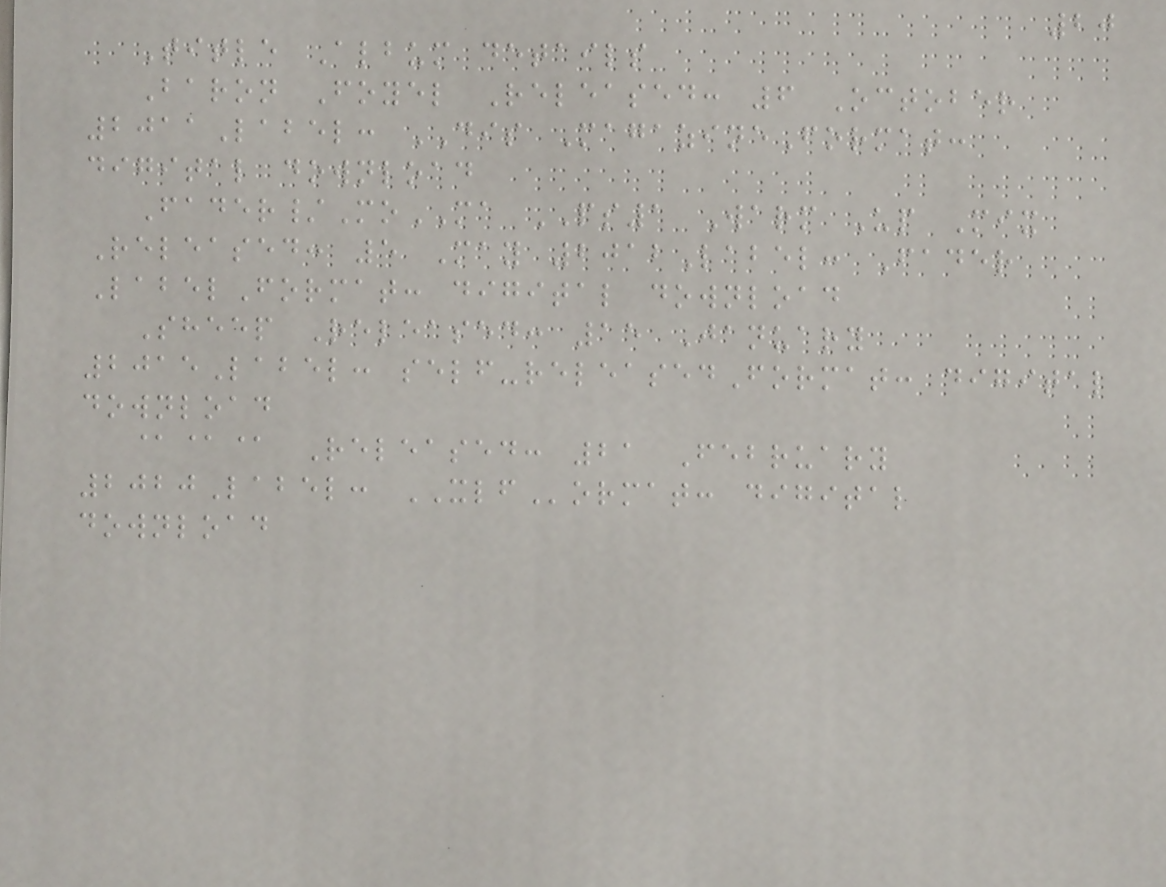20
Title Album details
Baron Foyel Released: 6 October
2011Label: DIS MagazineFormat:
digital download
Fader/MoMA PS1 Warm Up Mix
Released: 5 May 2012Label: Fader
LabelFormat: digital download
Sheep Released: 15 January
2015Label: self-releasedFormat: digital
download
@@@ Released: 21 February
2020Label: XLFormat: digital
download
